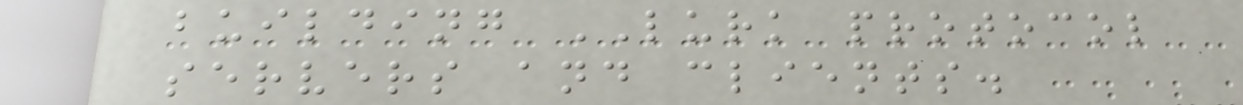building LURK protocol
servers and clients.
